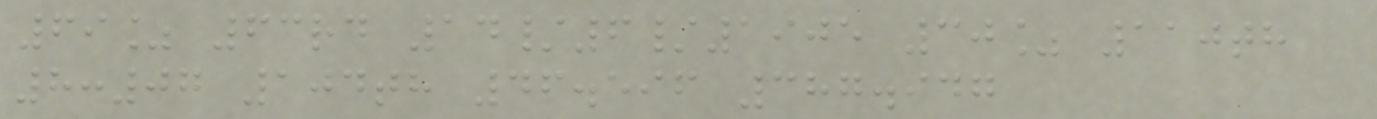69% 63rd 14/6/1905 30% 110th
8:07 104th 46.596 387.947
